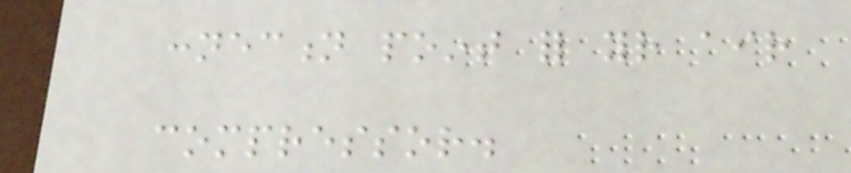connection point for your air
compressor.
